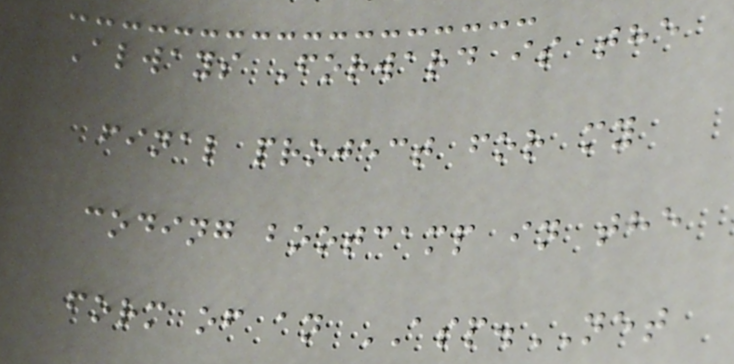Always Forward is the
final project for my
coding bootcamp in the
form of an ASP.NET
